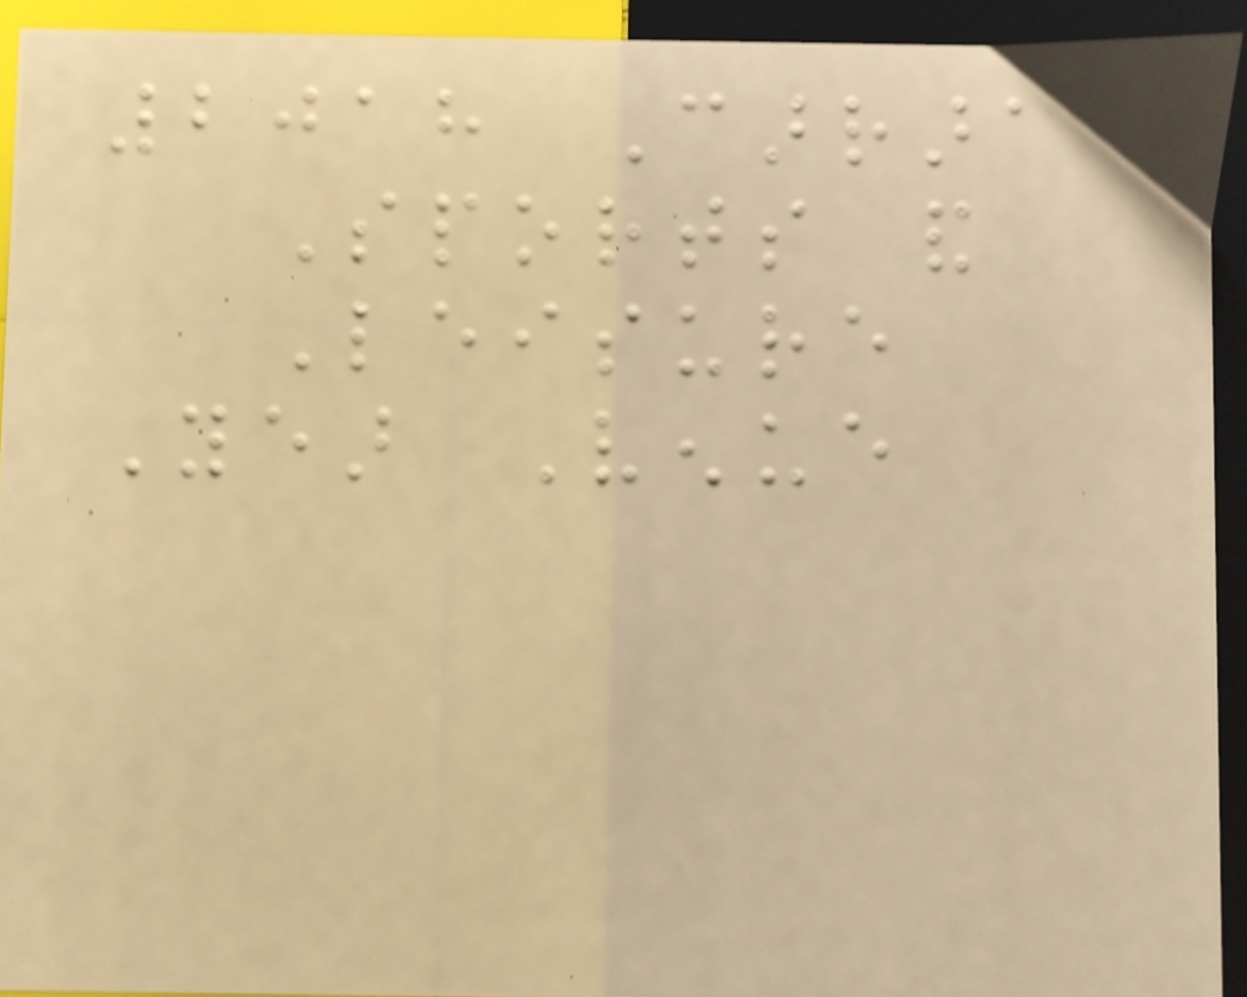2018 Carrara
Sports and
Leisure
Year Venue
